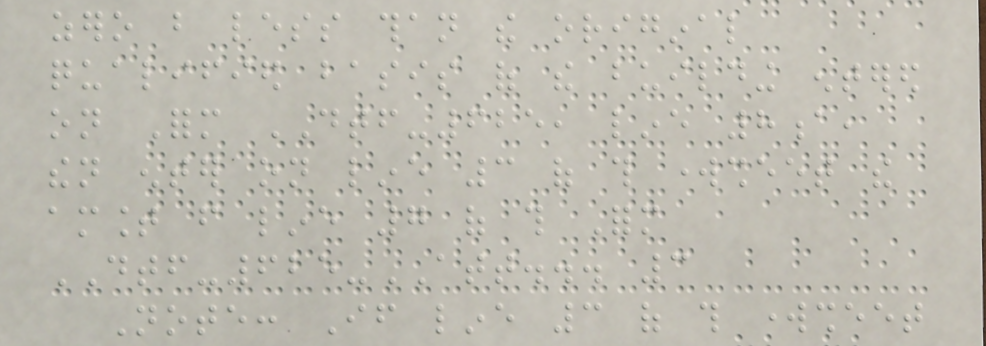zero but less than the original
qualified basis of the building entered
on Form DTF-625, line 8a,
then enter on line 3 of this worksheet the
amount from line 7 of this Form
DTF-625-ATT... 3
Note: If line 3 of this worksheet
